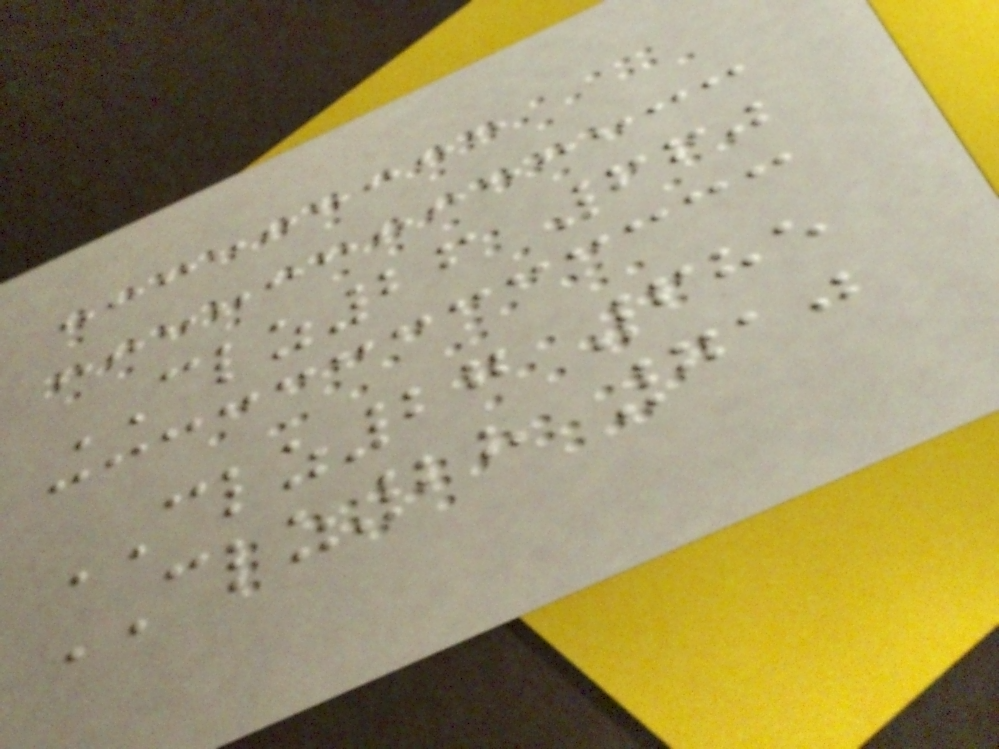CLZ26 660
CLZ27 685
CLZ28 710
